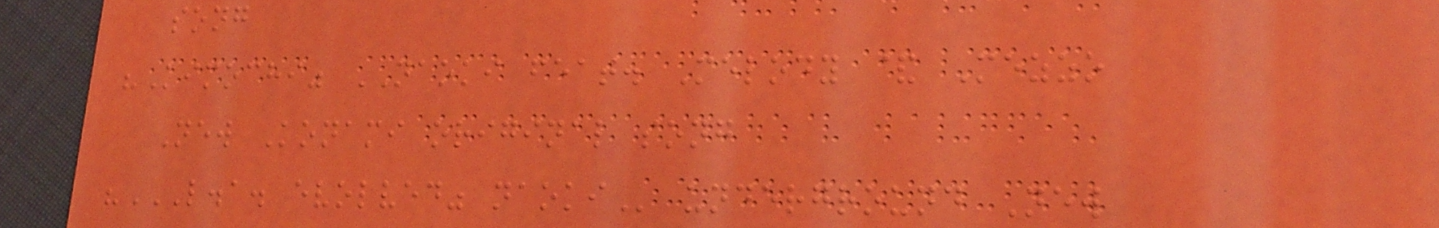song
"Kimochi" NAOKI feat. Melody & Mezzo
New Konami original song
"L.A. EVOLVED" NAOKI underground New
